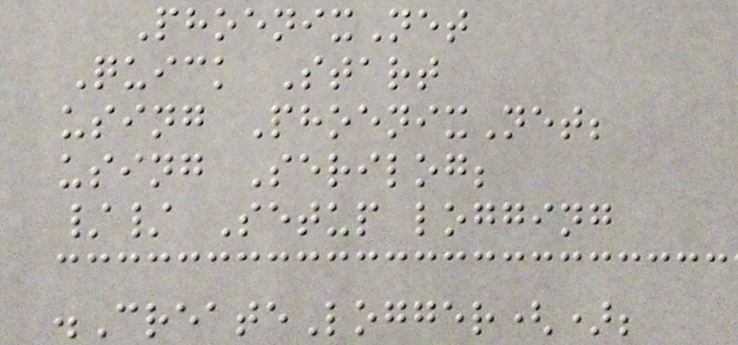PhoenixNet
Quick Start
using PhoenixNet;
using Serilog;
// Setup logging
.CreateLogger();
